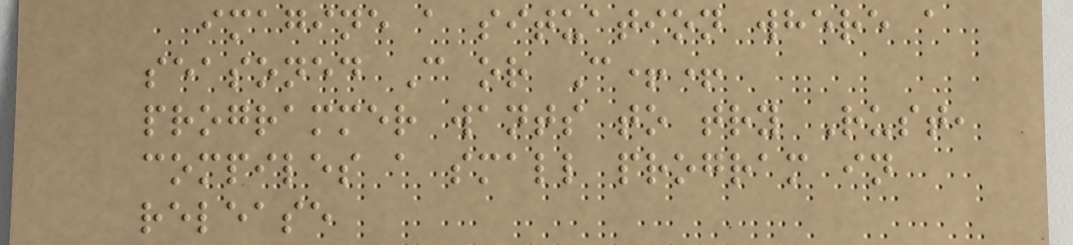imagine a situation where a
seasoned C or C++
programmer wants to try Rust,
compiles a small program in
release
